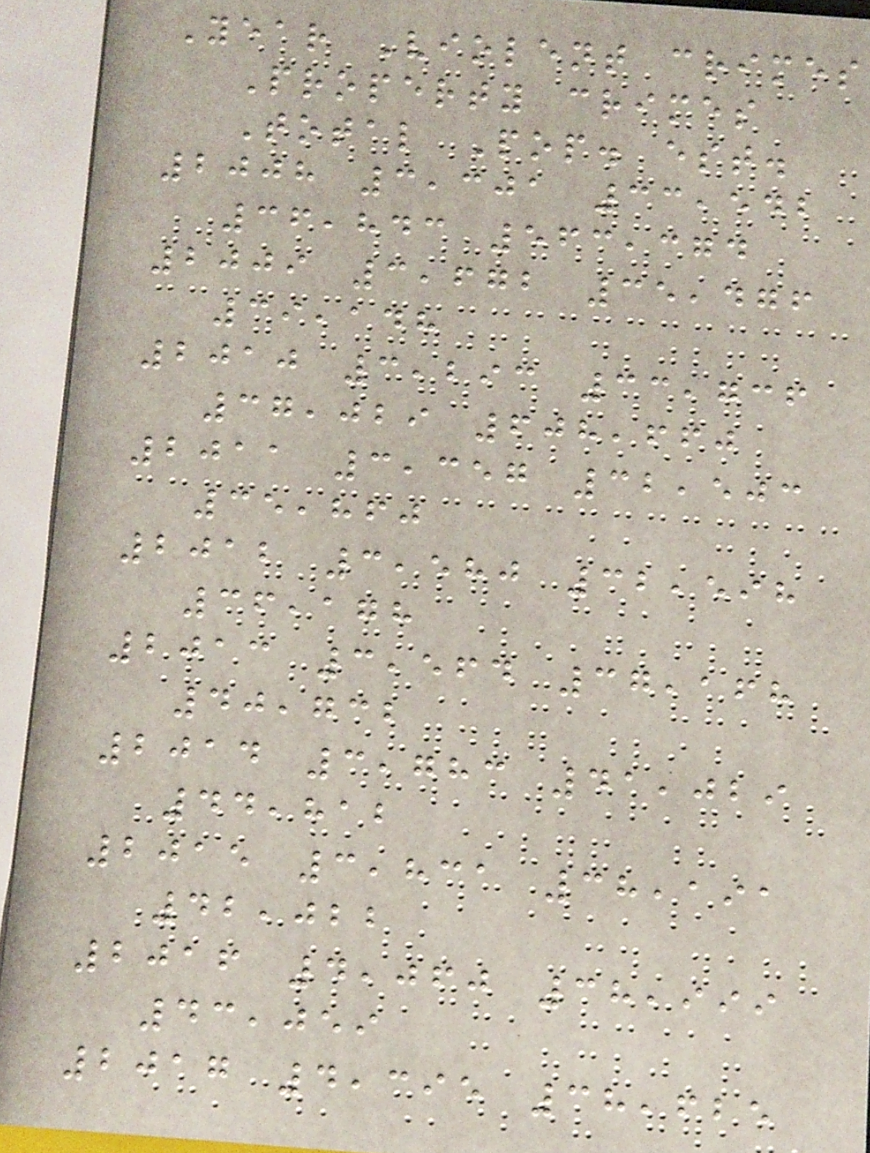Year Violent crimes
Property crimes
Total Pop. est.
2008 3,301 33,542
36,843 563,374
2009 3,672 35,476
39,148
2010 3,293 33,736
37,029 608,660
2011 3,357 32,503
35,860
2012 3,580 32,598
36,178
2013 3,564 37,168
40,732
2014 3,783 41,029
44,812
2015 3,831 38,191
42,022
2016 4,060 38,999
43,059
2017 4,395 38,625
